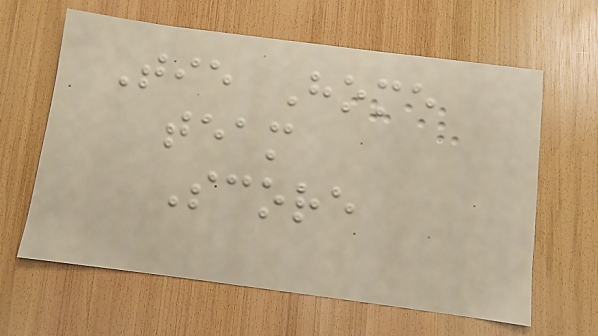Tie Home
team
Score
